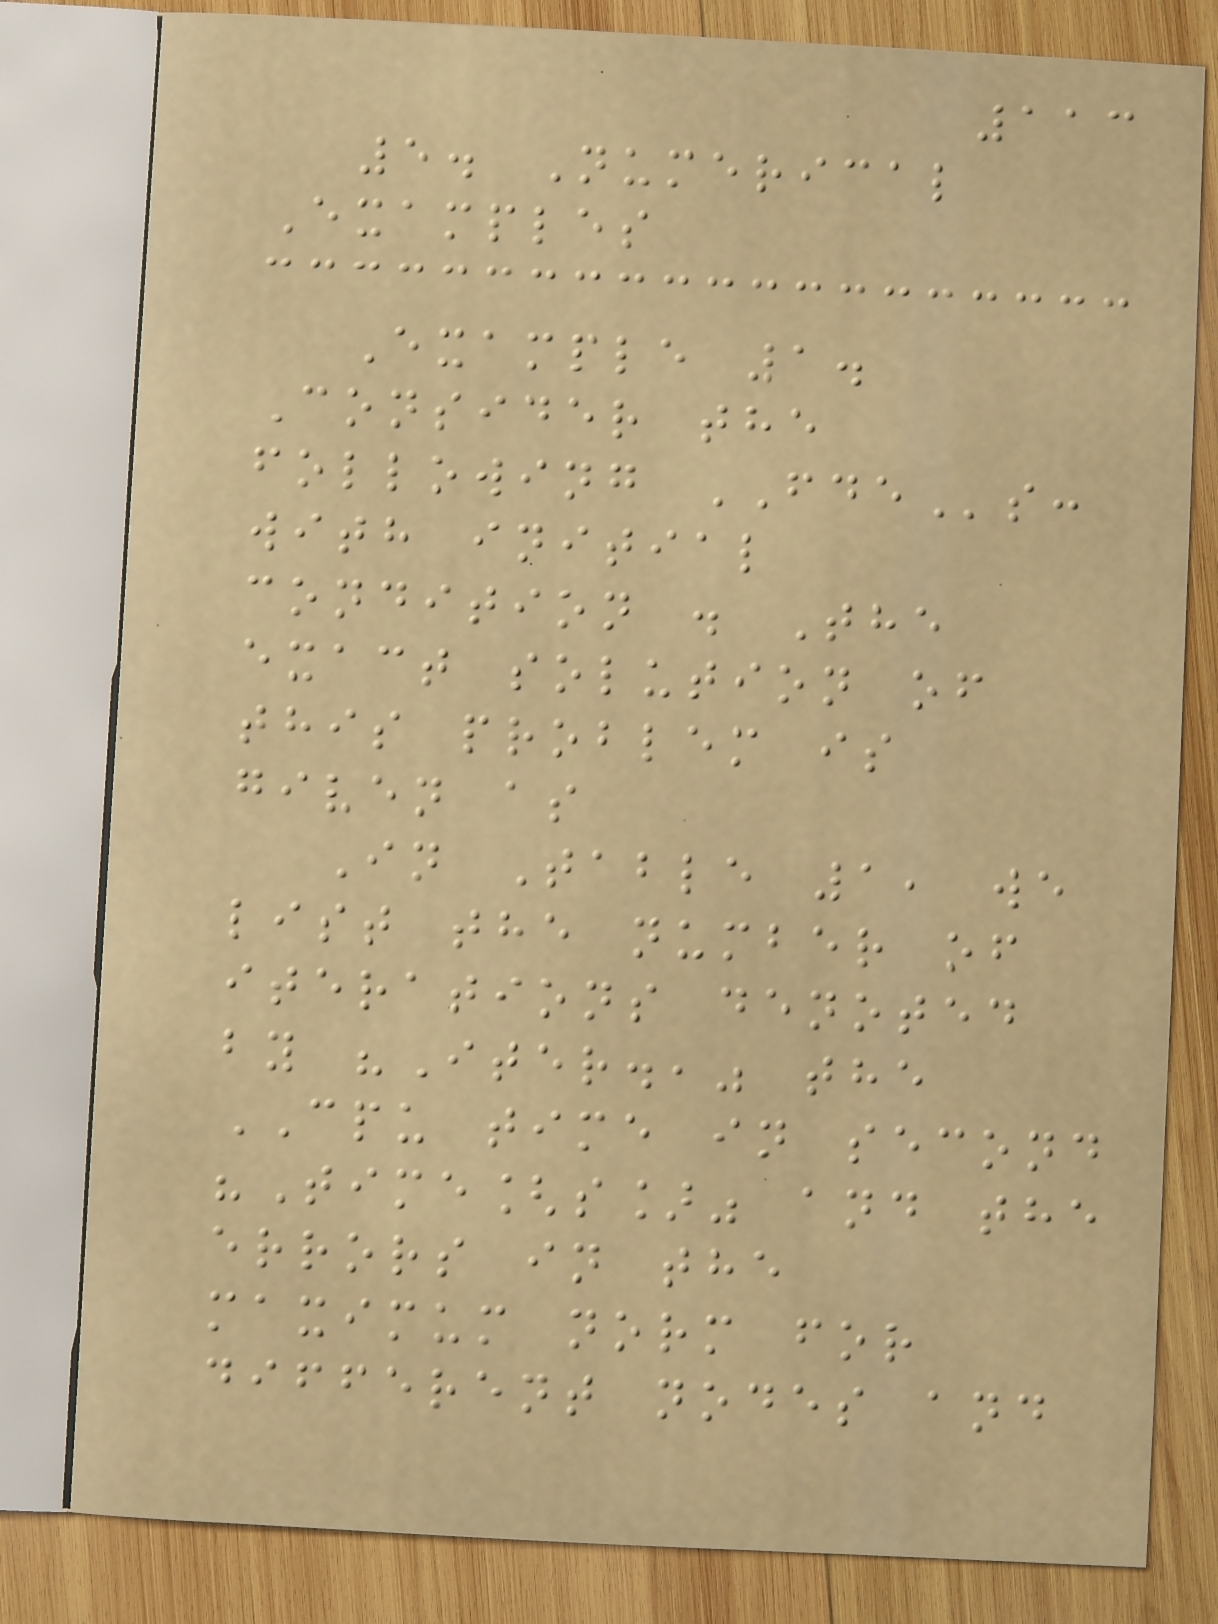113
5. Numerical
Examples
Example 1.
Consider the
following FDEs:
with initial
condition . The
exact solution of
this problem is
given as
In Table 1, we
list the number of
iterations denoted
by "Iter.," the
CPU time in second
"Time[s]" and the
errors in the
maximum norm for
different nodes and
